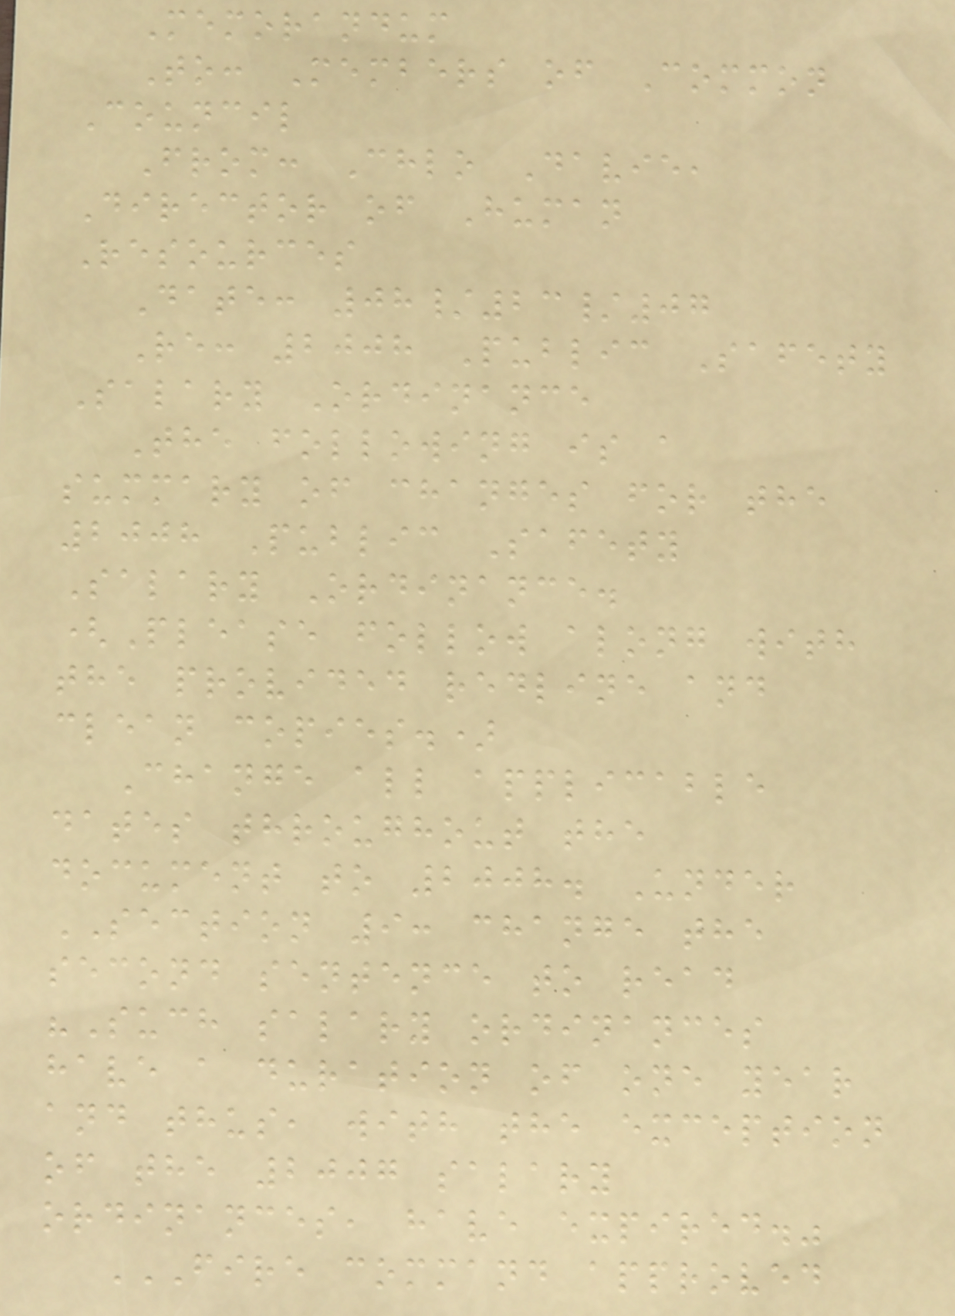Memorandum
To: Members of Common
Council
From: Chlo Davie,
Director of Human
Resources
Date: 08/23/07
Re: 2008 Public Safety
Salary Ordinance
The following is a
summary of changes for the
2008 Public Safety
Salary Ordinance.
(Please follow along with
the provided redline and
clean copies.)
Change all applicable
dates throughout the
document to 2008. Under
SECTION 9: change the
second sentence to read
"Such salary ordinances
have a duration of one year
and thus, with the exception
of the 2007 salary
ordinances, have expired."
FIRE COMMAND APPROVED
